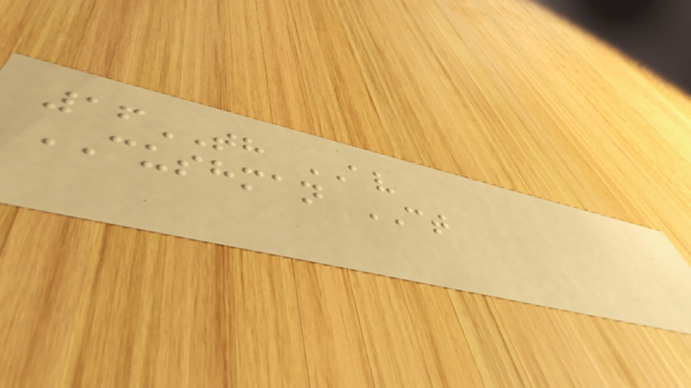16TH AV
CUSHMAN CT
